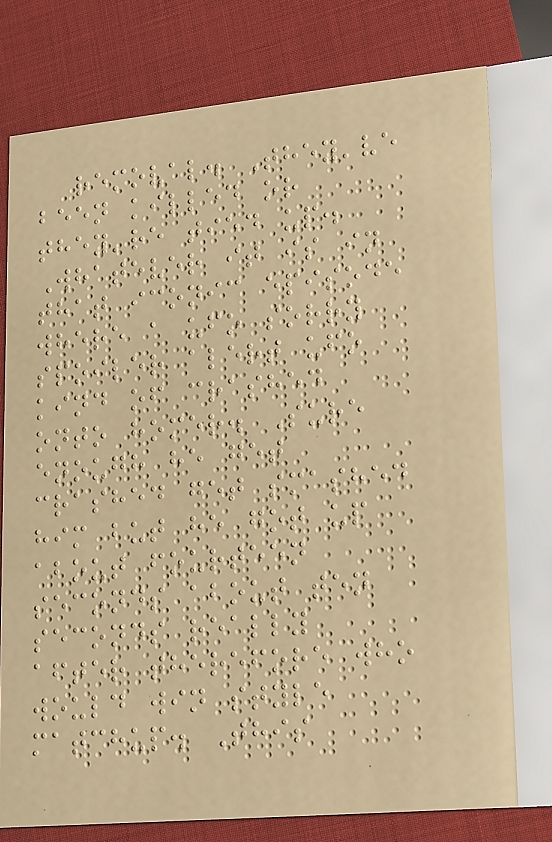removal. They've
been killed or
they're tied up.
Whatever it is in
that iconic episode
where a ufo sorry
spoiler alert ufo
kind of crashed
onto homer. Sure
enough he get
crashed get smashed
him but he got up
about fourteen
seconds about ten
seconds really
after therefore who
would win style
matchup. This
